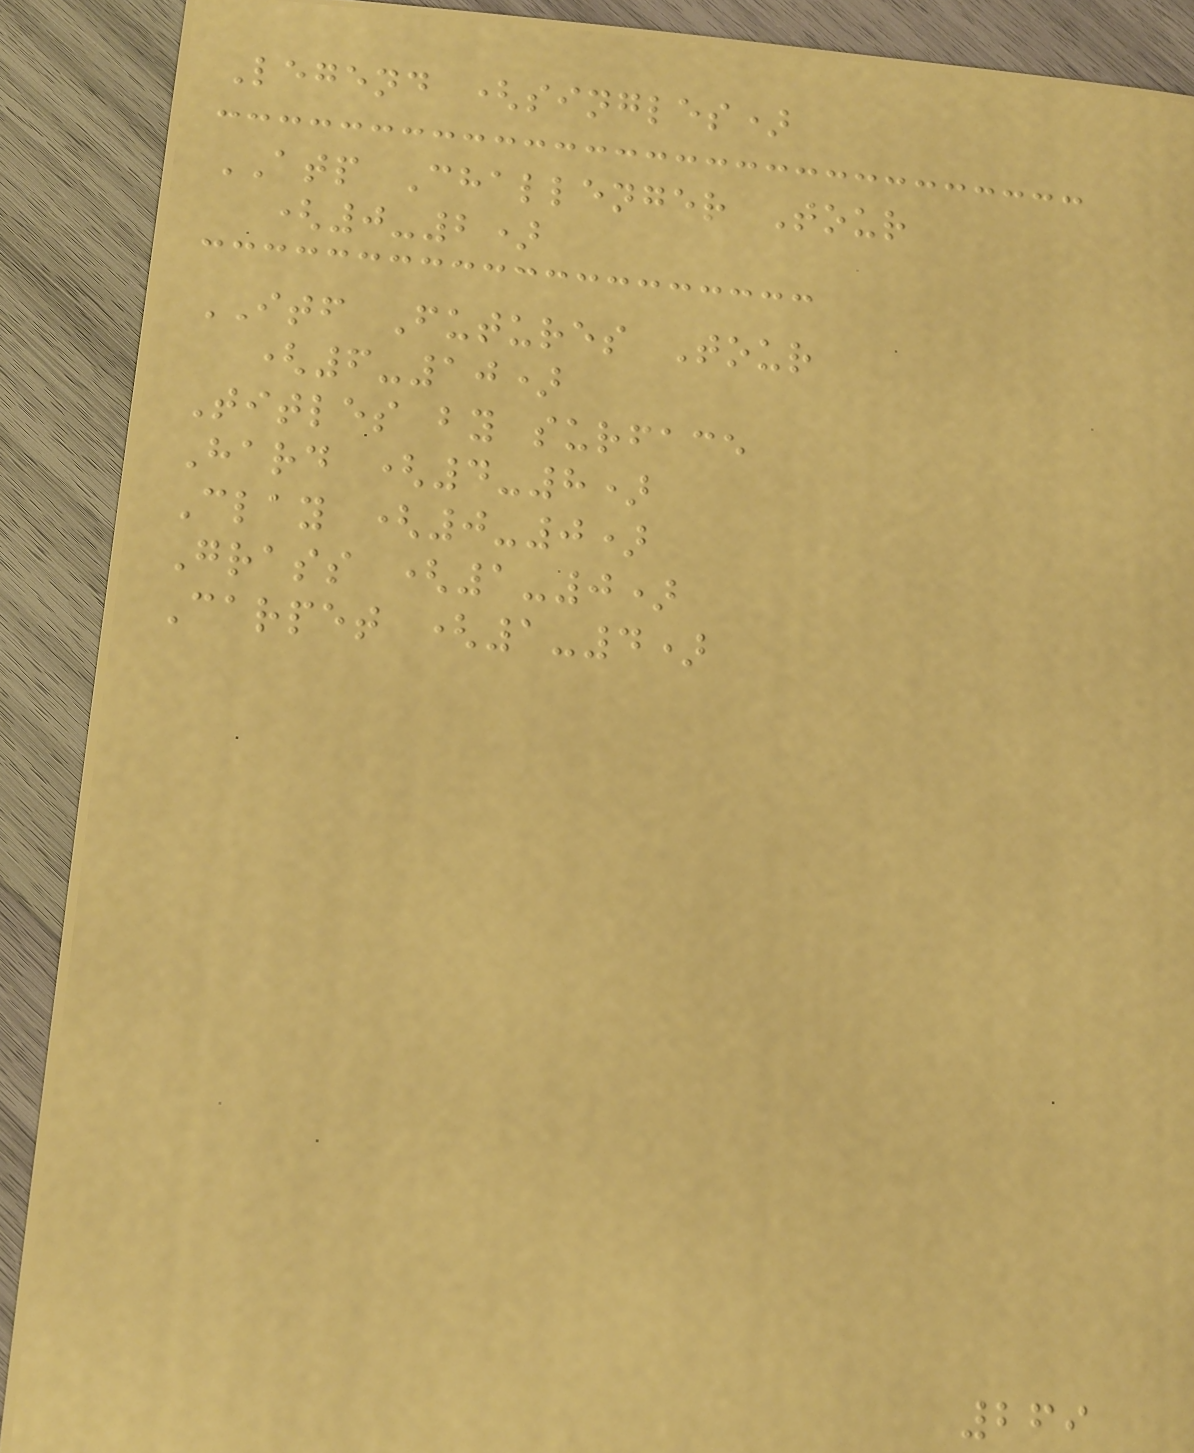Legend (singles)
ATP Challenger Tour
(0-2)
ITF Futures Tour
(6-10)
Titles by surface
Hard (4-8)
Clay (0-0)
Grass (1-0)
Carpet (1-4)
269
